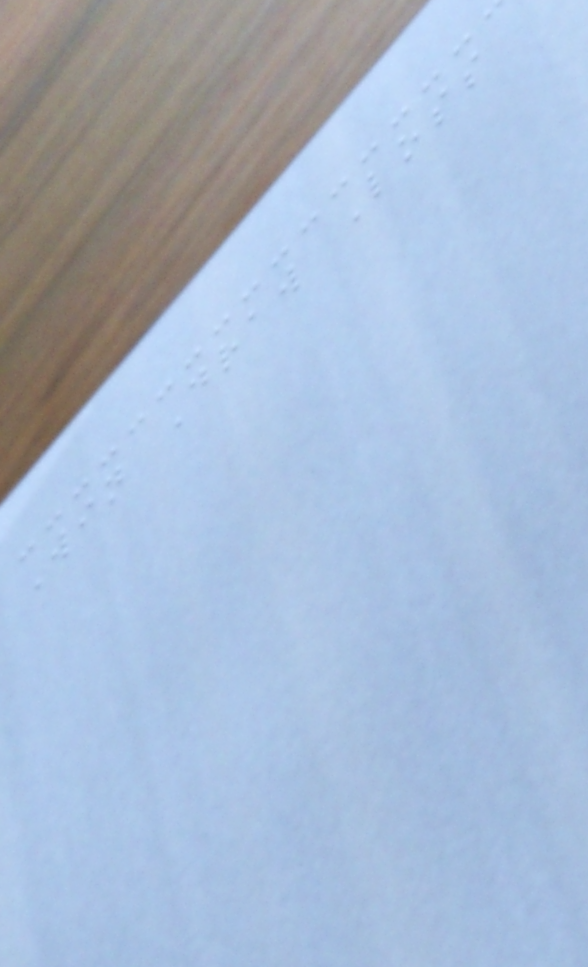Win Draw Loss
